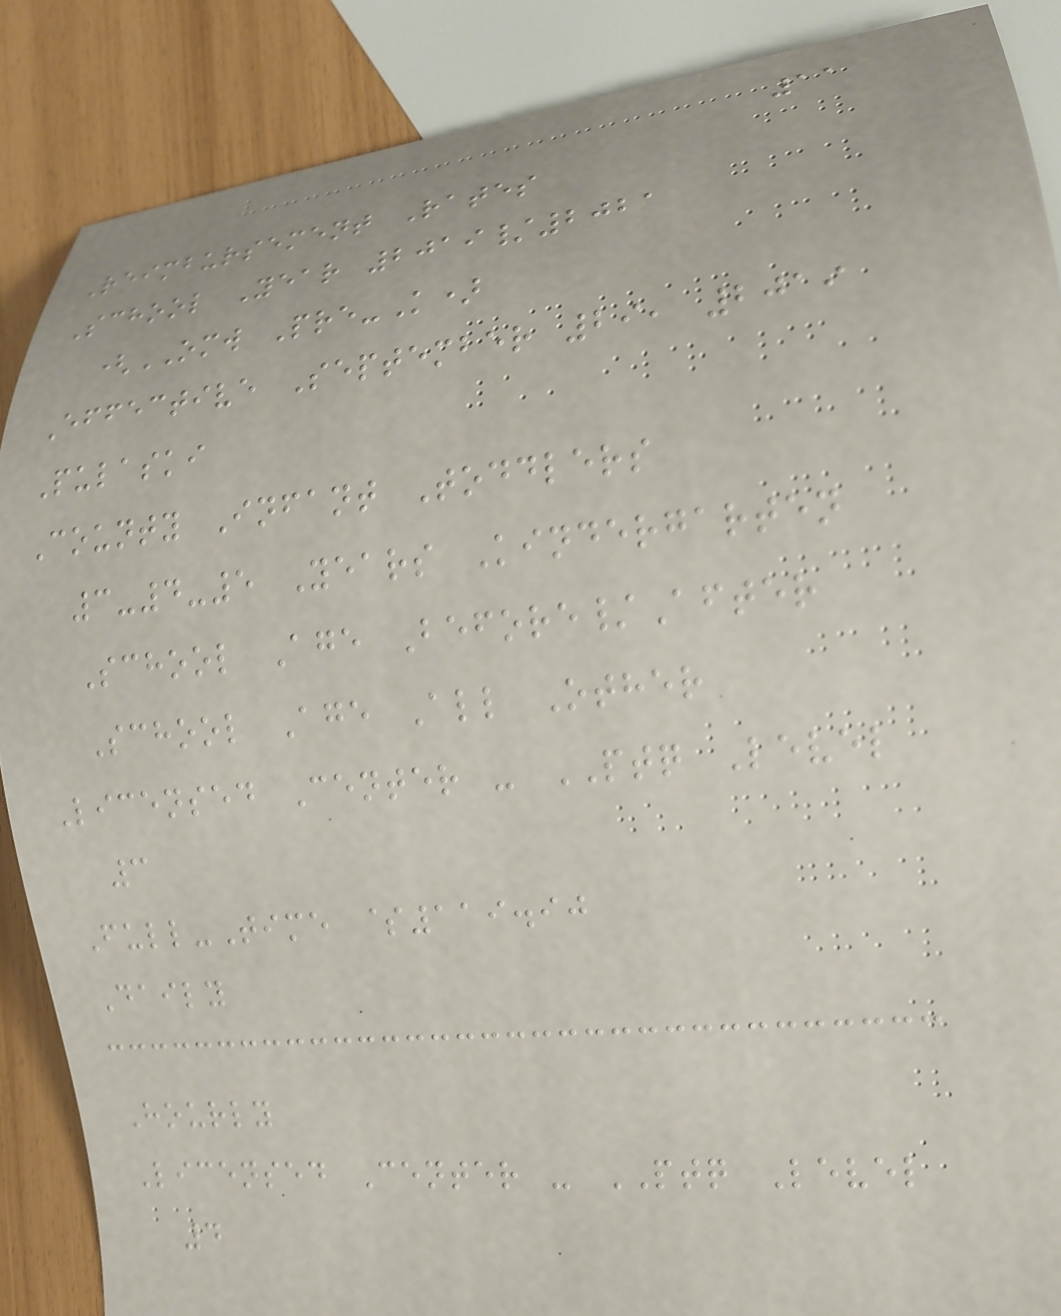11
Reimbursement Rates
School Year 2019/2021
(OMW Pre-K)
Effective September 29, 2019
Pulaski
County Infant Toddlers
3-4-5 Years Kindergarten
School Age Before/After
School Age All Other
Licensed Center - PTQ Level
3
Full-Time $119.90
Daily
Hourly
Licensed Center - PTQ Level
4
